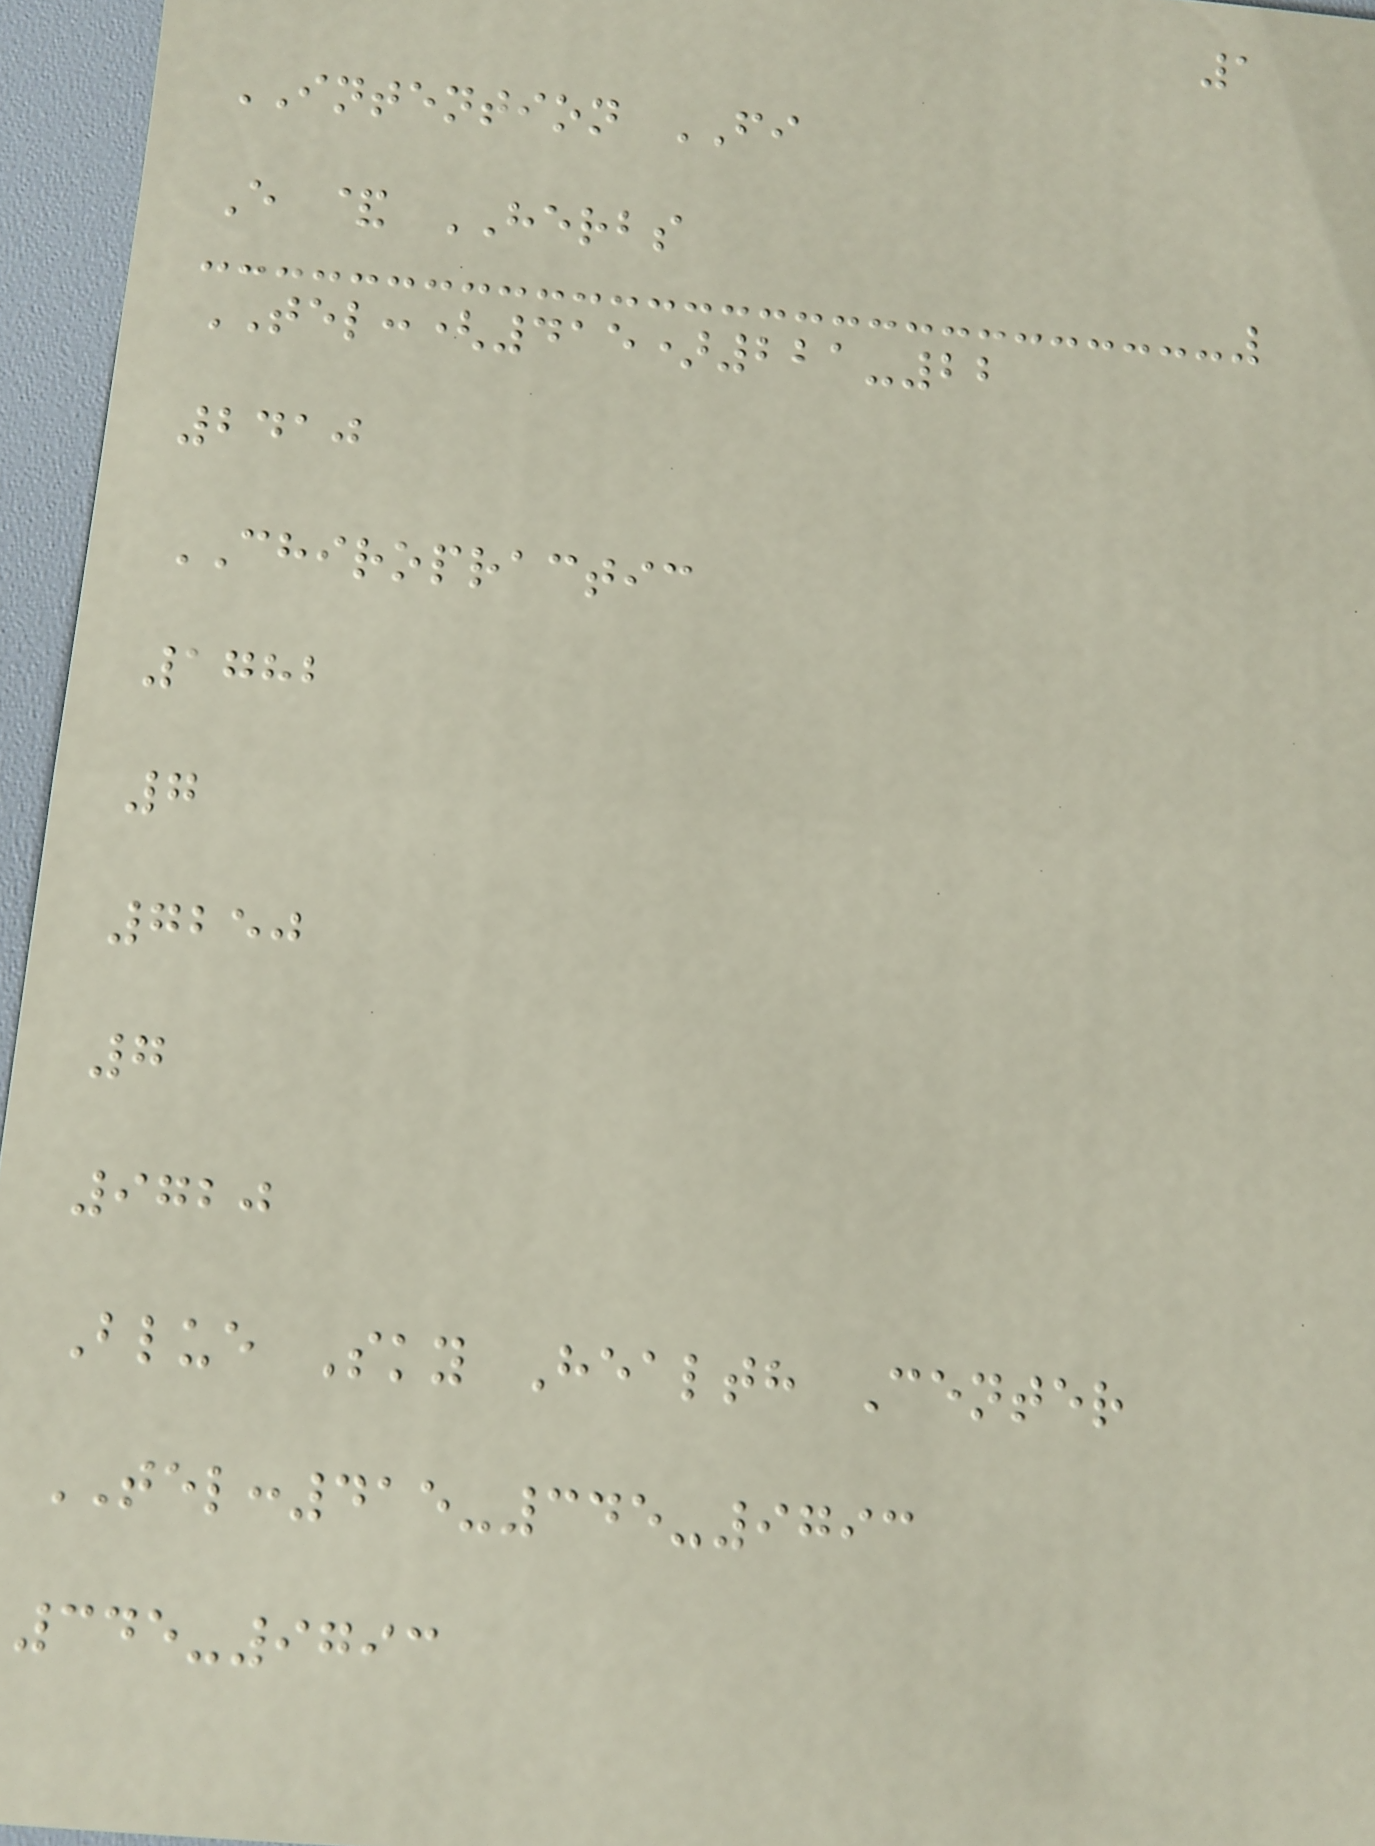1
INTENTION FI
E & HERBS
TEL:(415)221-22
2410
CHIROPRACTIC
1782
7
7250
7
9720
Blue Sky Health Center
TEL:415-345-9793
345-9793
